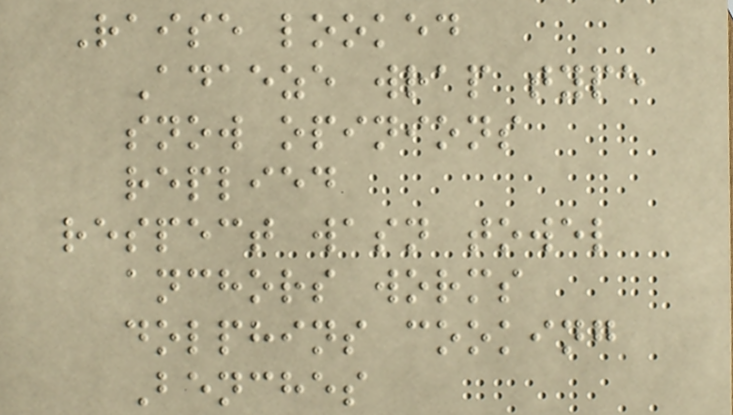Raise looked
Adaeze wrap type
snow opinions
replied
respect wasn towel
anchors worms
dolphins cooking
Benches
